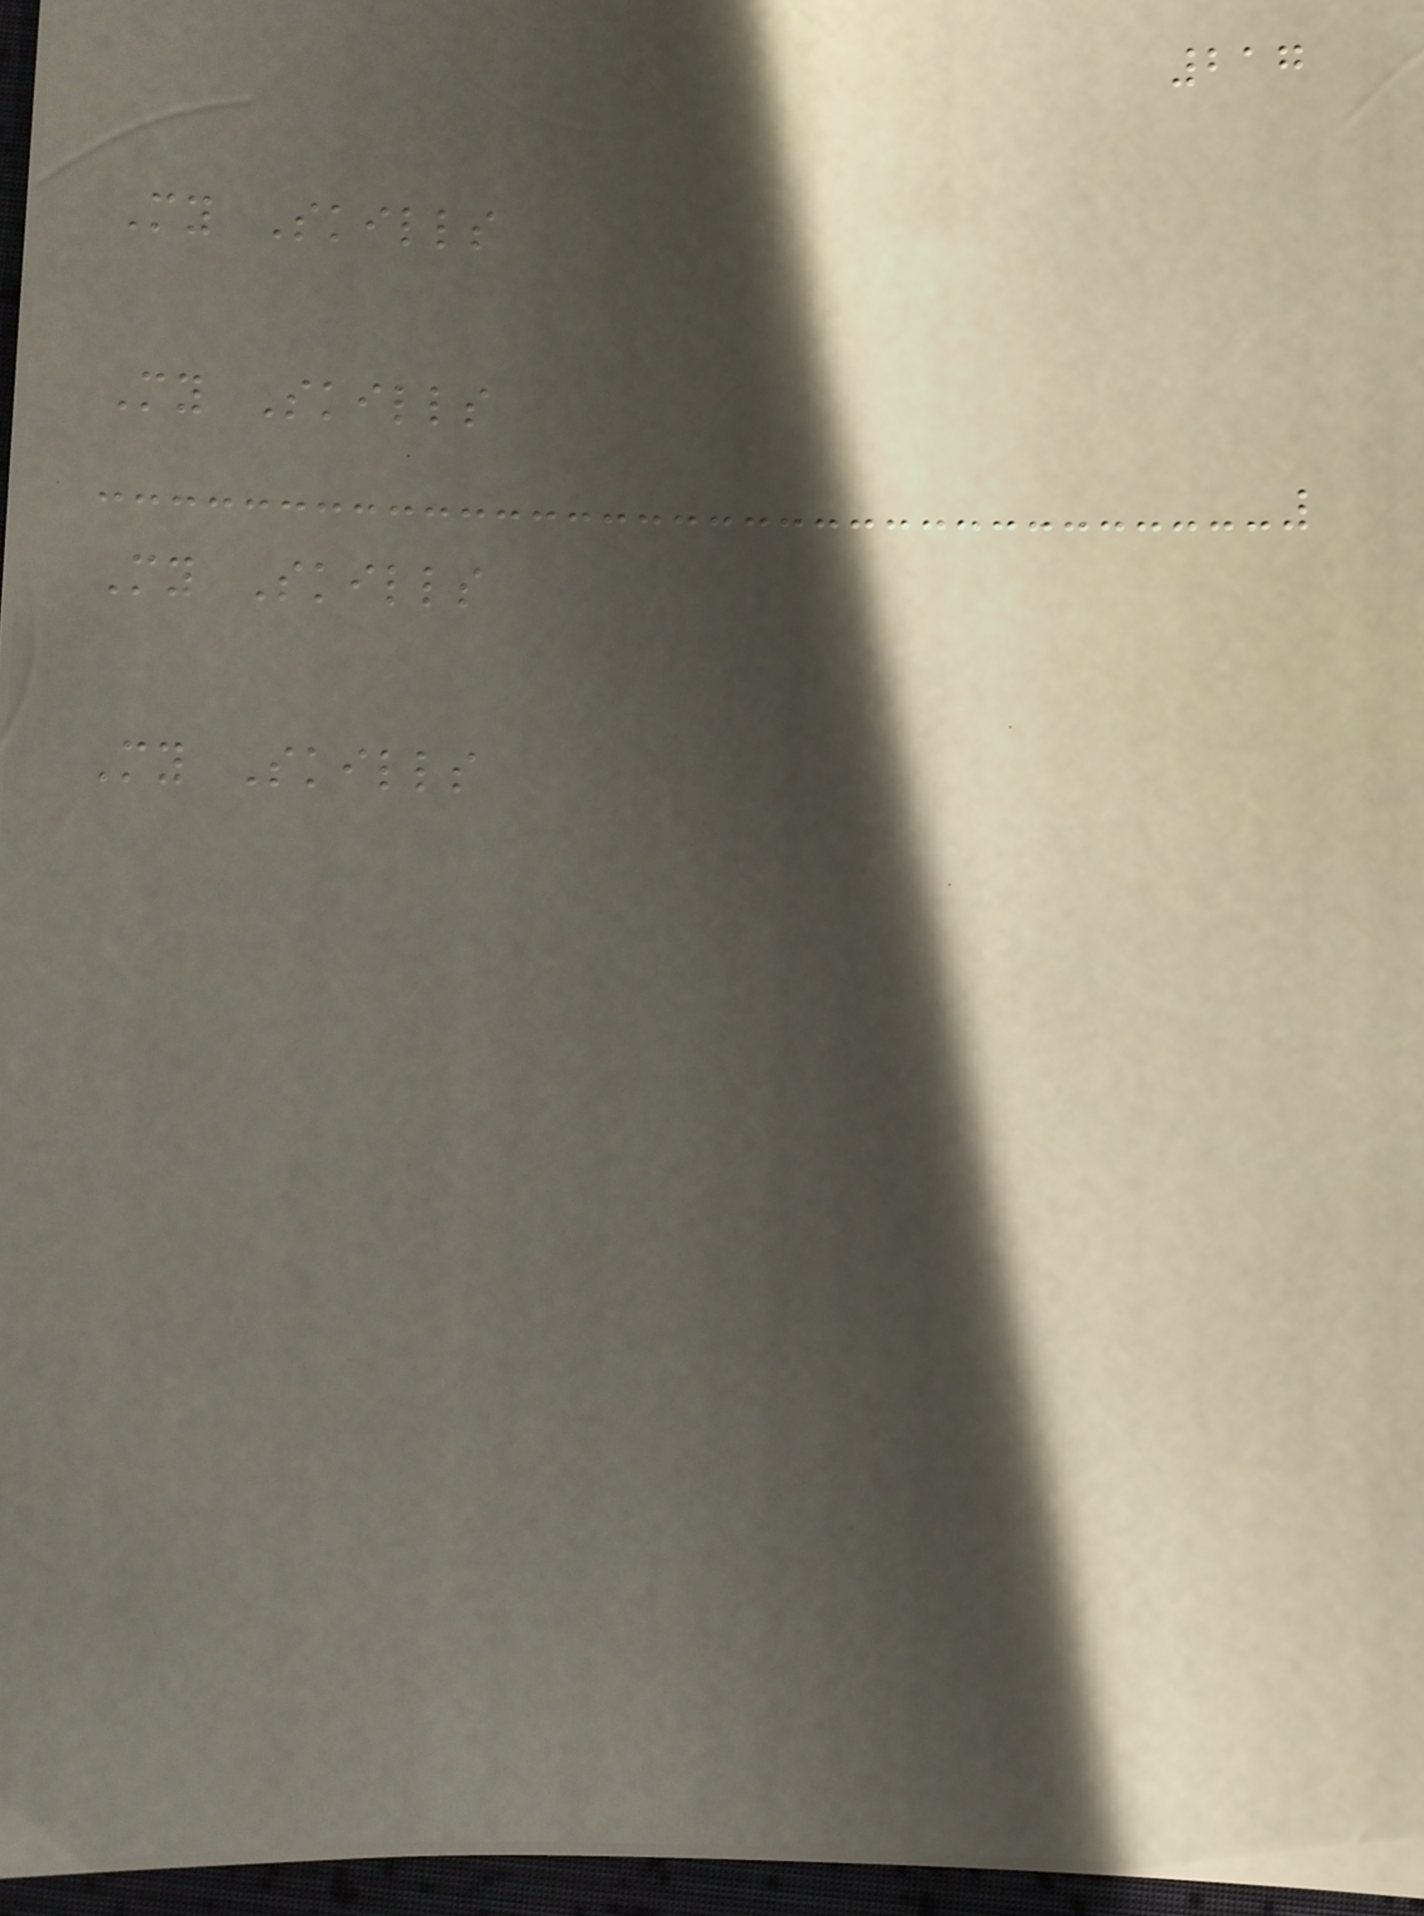217
My Skills
My Skills
My Skills
My Skills
